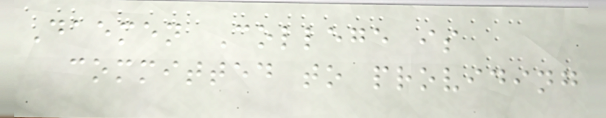Daemen College is
committed to providing
